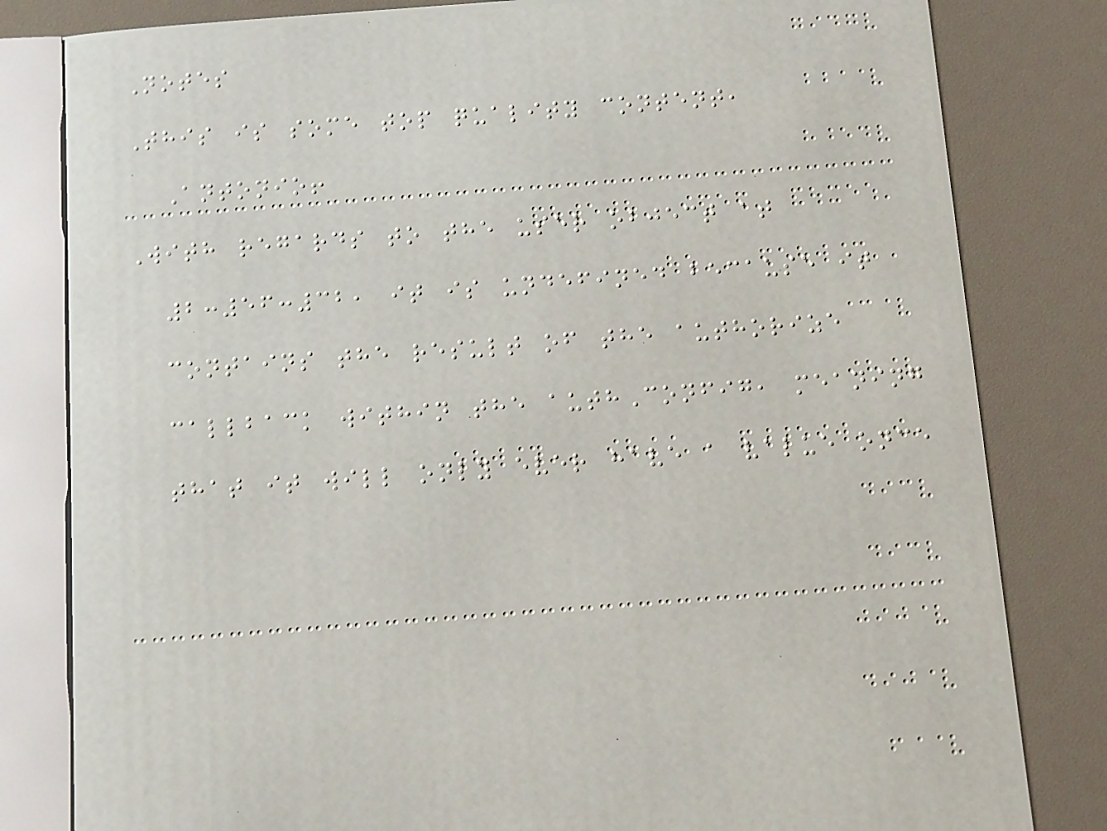Notes
This is some top quality content,
Antonio!
With regards to the user object at
2:56:32, it is undefined because it
contains the result of the authorize
callback within the authConfig, meaning
that it will only ever have a value once
